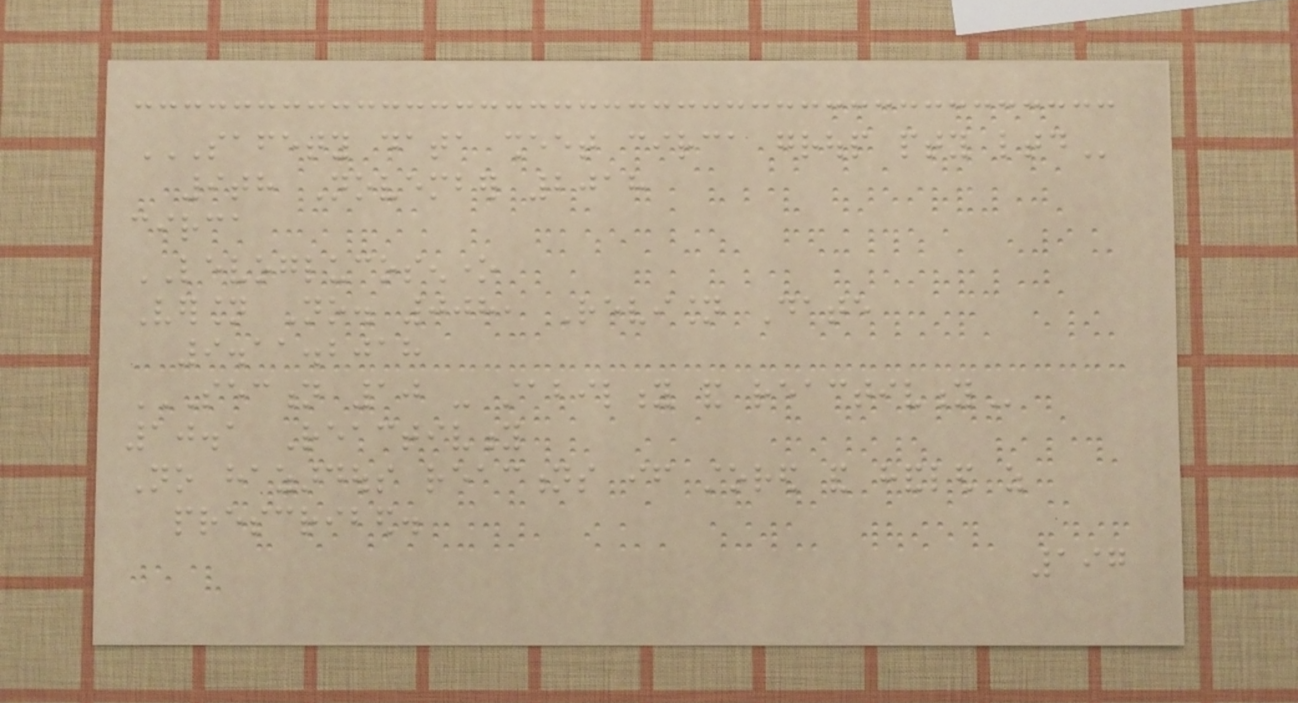SAFETY DATA SHEET CIRCA GROUP PTY LTD
9th November 2018
circa
LEVOGLUCOSENONE
Version No. 008, Revision Date
9.11.2018
SECTION 10 - STABILITY AND REACTIVITY
10.1 Reactivity
No hazardous reactions if stored and handled as
prescribed.
197
